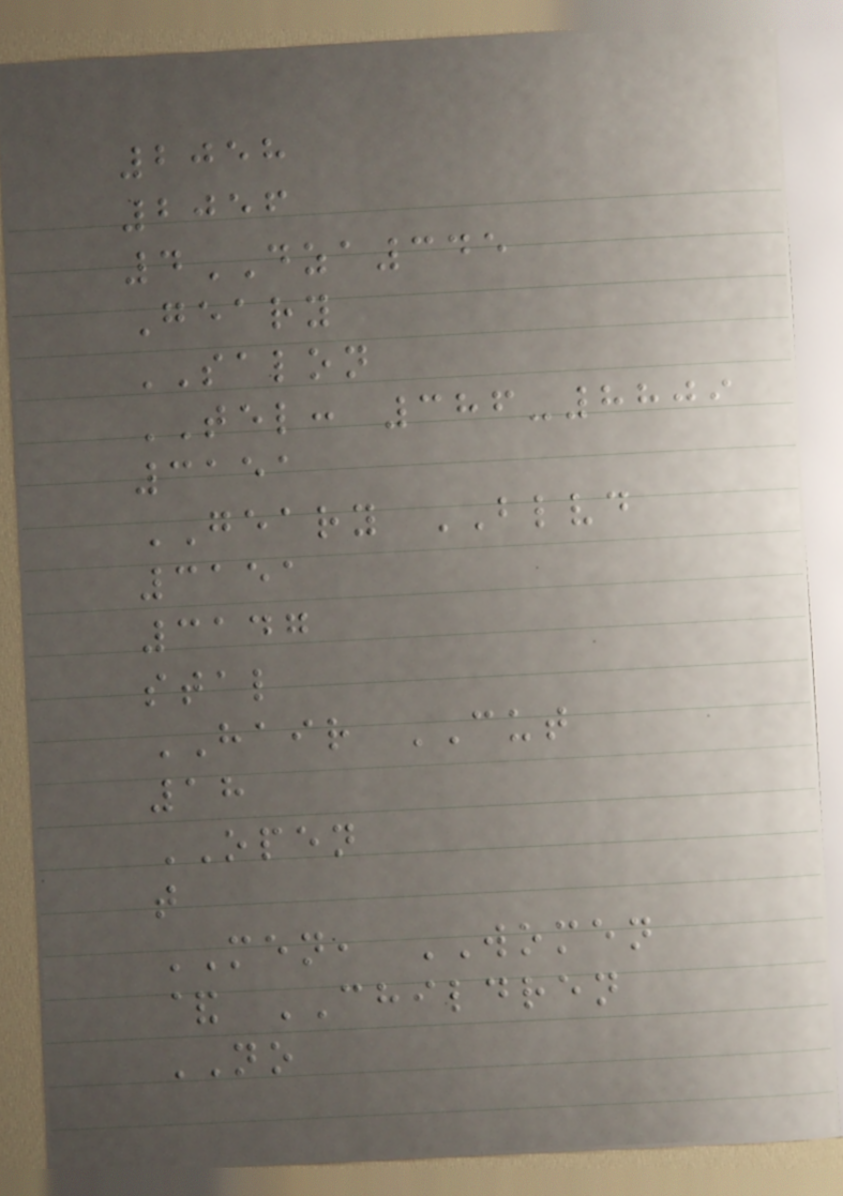2058
2056
4DZA345
Geary
SALON
TEL: 386-8809
3151
GEARY BLVD
3151
3147
stal
HAIR CUT
18
OPEN
t
MEN, WOMEN
& CHILDREN
NO
